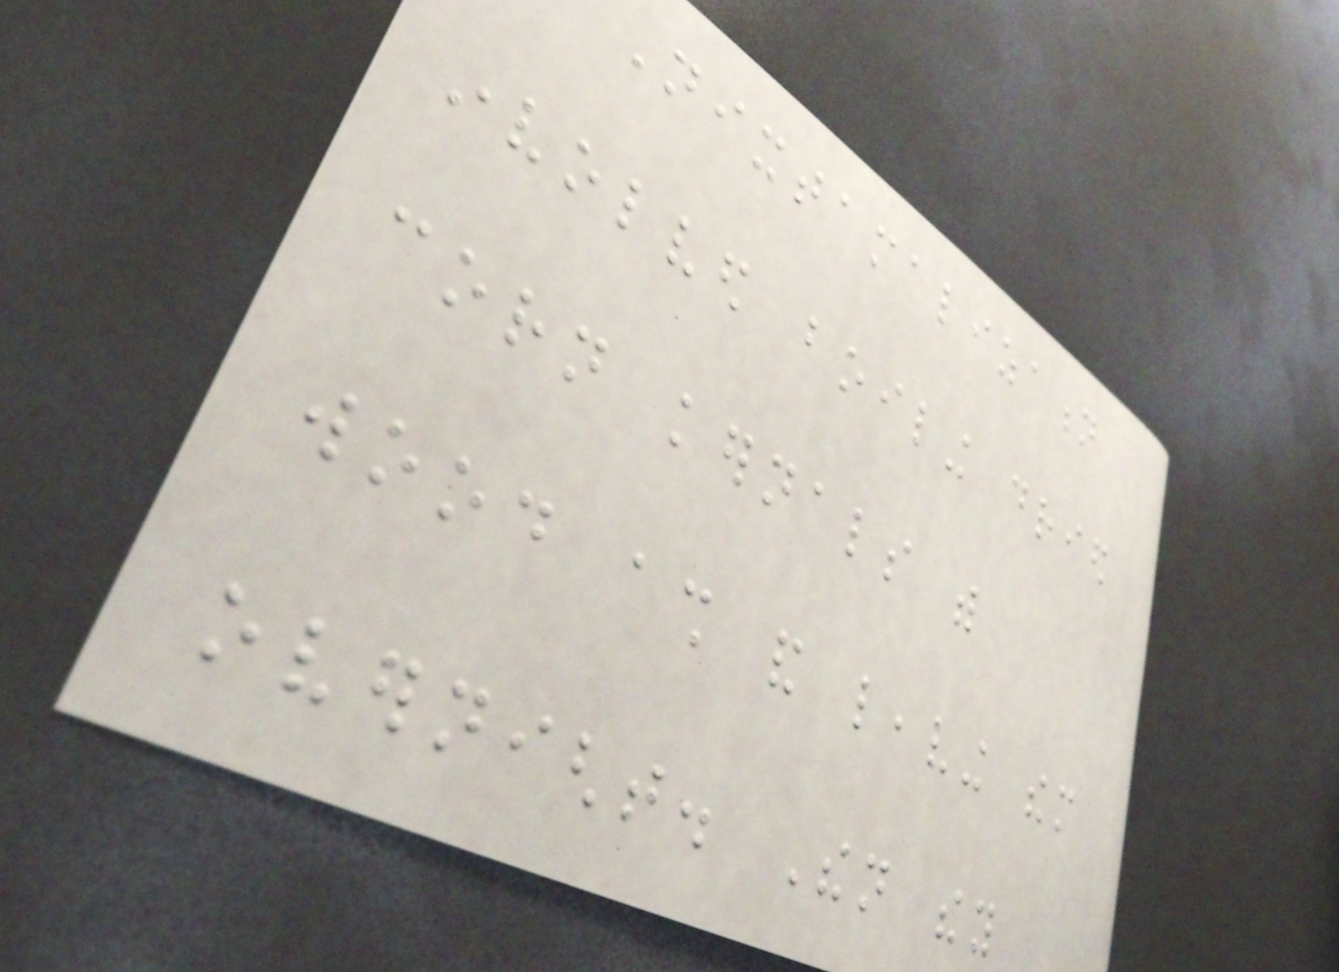Nixtamalization
involved boiling dried
corn kernals with
wood ash and leaving them
overnight. Then they
